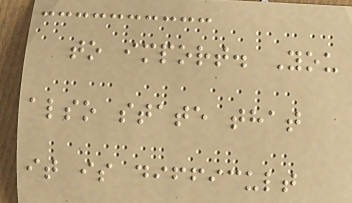to import. You
also state that
it is difficult
